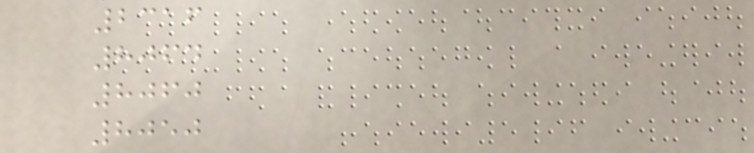2316
8064
8060
8050
